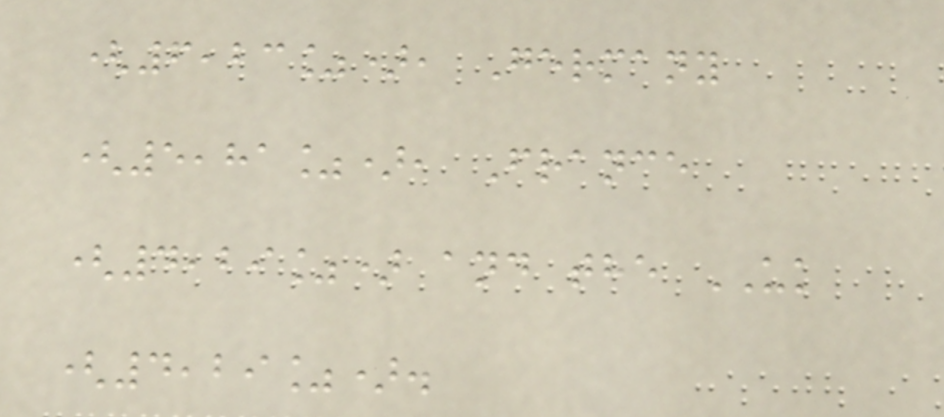(6,23%), Germany
(5,81%), France
(4,29%) and the UK
(4,29%).
